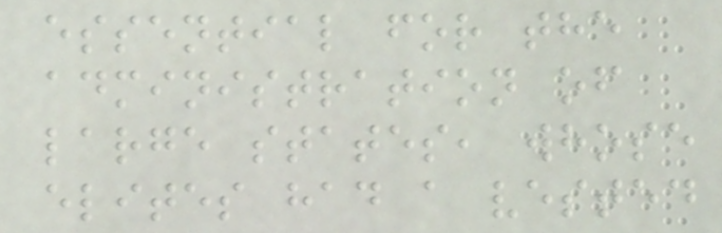essential for the
administration of
large states, whose
elites had a vested
